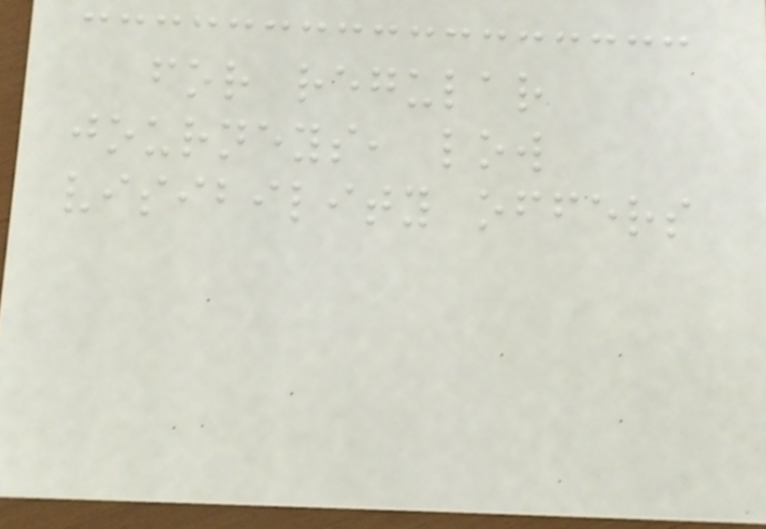for regular
journeys, low
visibility offers
